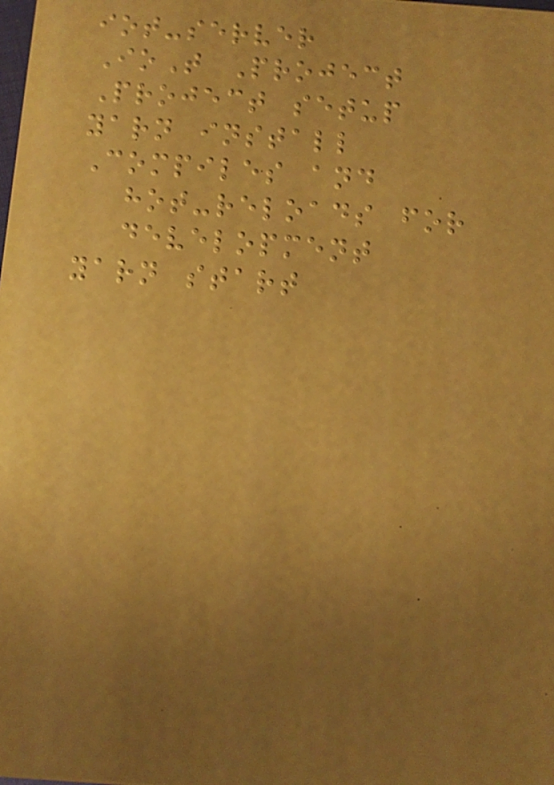iot-server
IoT Project
Project setup
yarn install
Compiles and
hot-reloads for
development
yarn start
